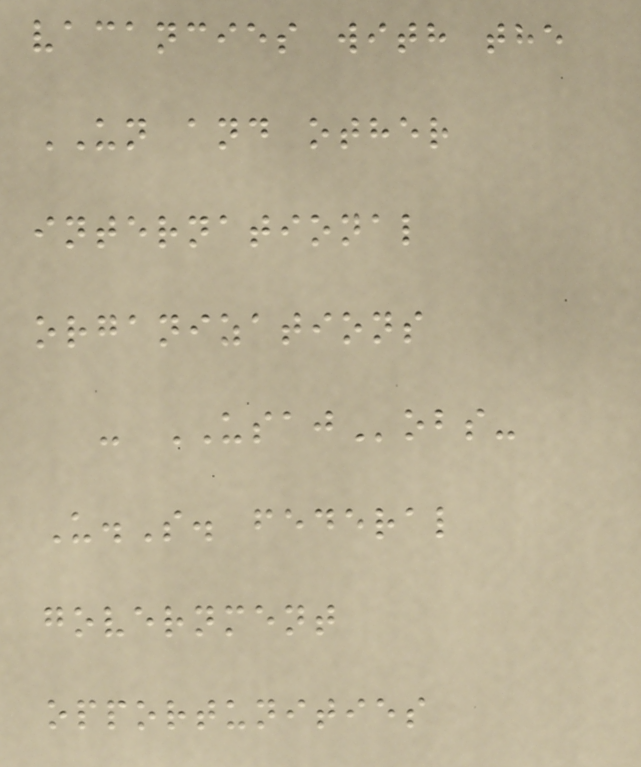vacancies with the
UN and other
international
organizations
- USAJobs-
U.S. federal
government
opportunities
